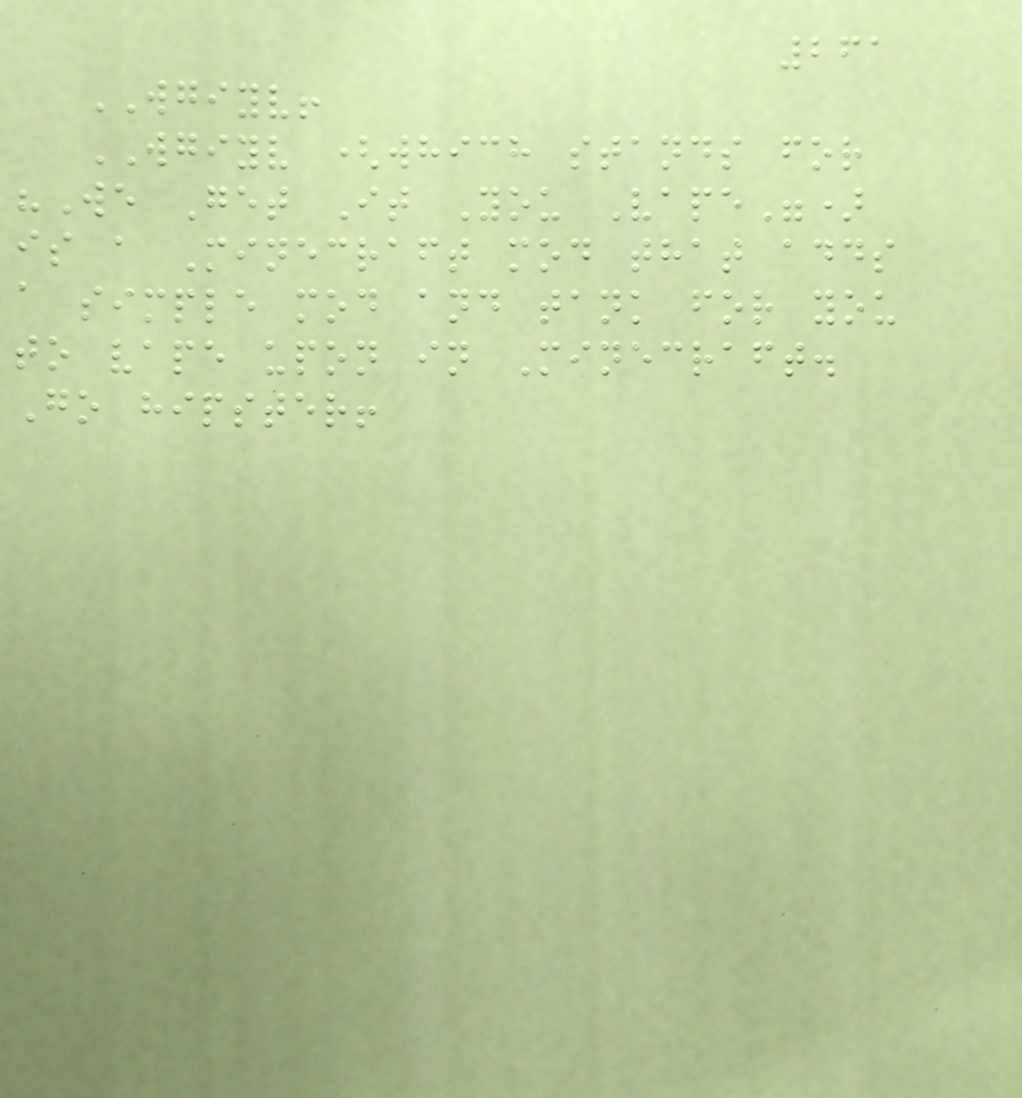261
WGIYV!
WGIYV (which stands for
"We Get It You Vape")
is a Minecraft mod that adds
a simple mod and tank for you
to vape upon in Minecraft.
Go hipster!
